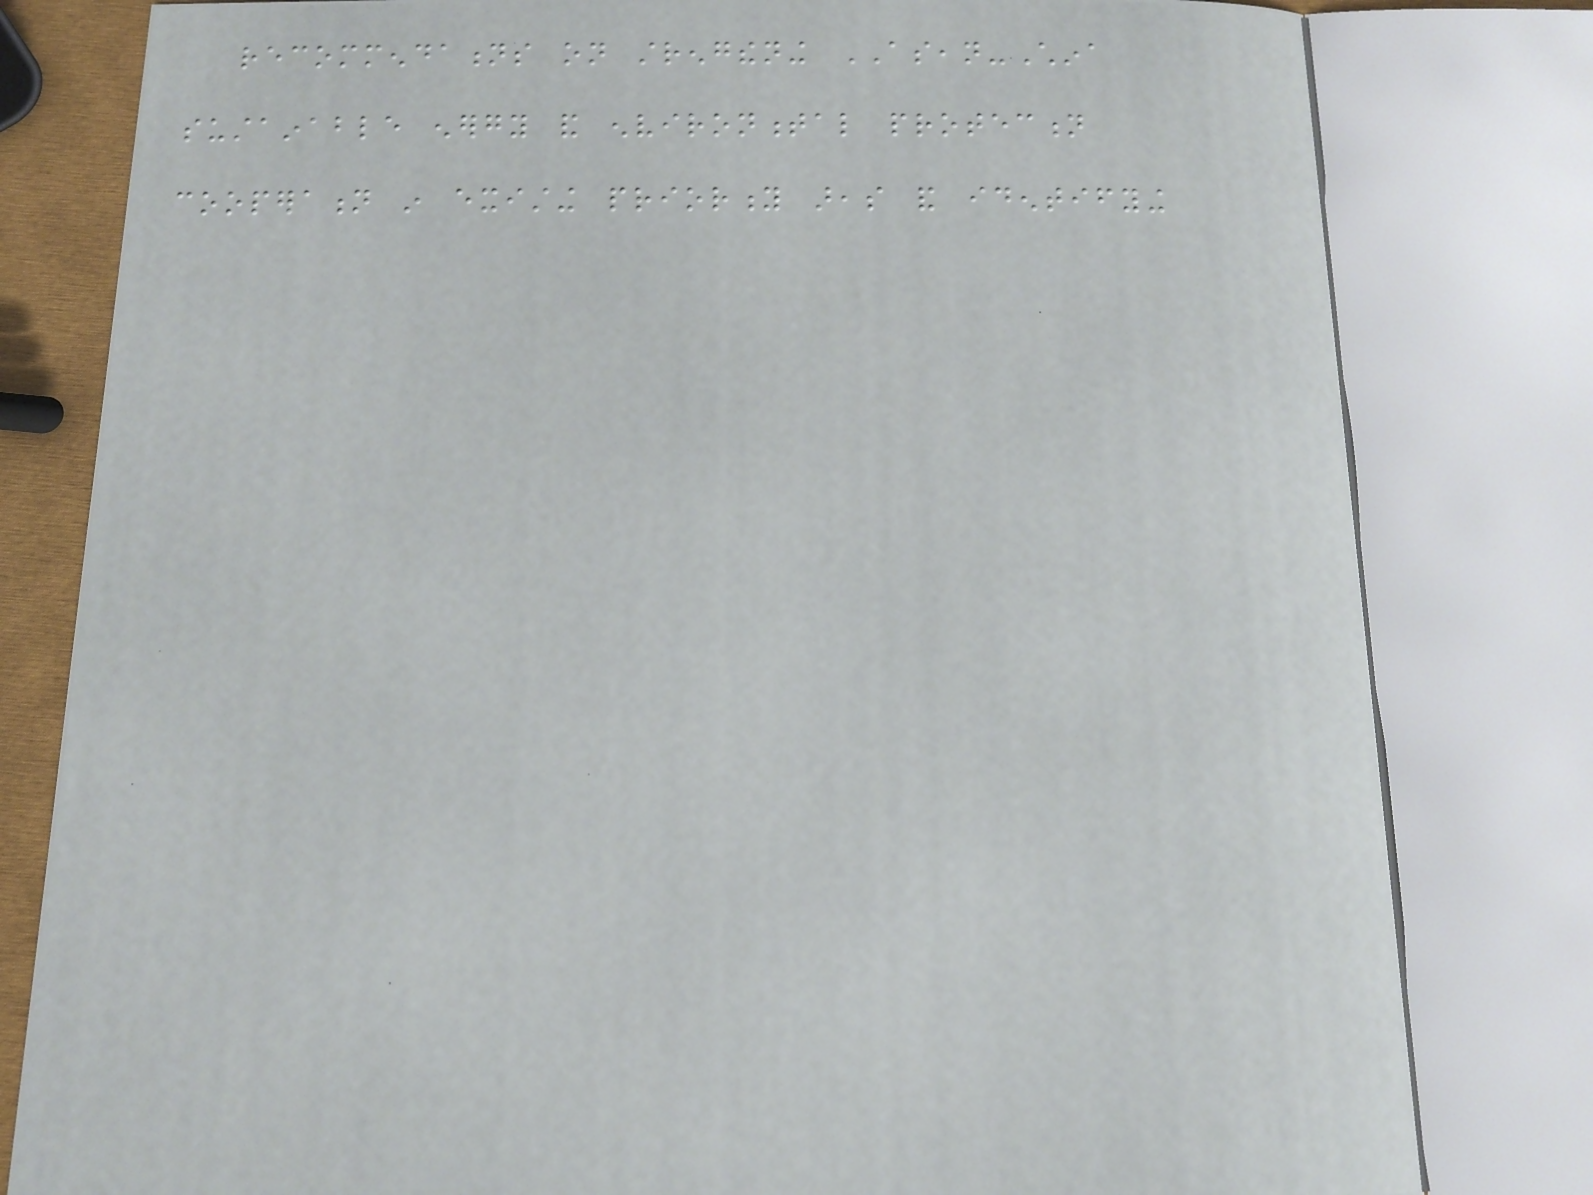recommendations on strengthening ASEAN-China
sustainable energy and environmental protection
cooperation in existing priority areas and identifying
